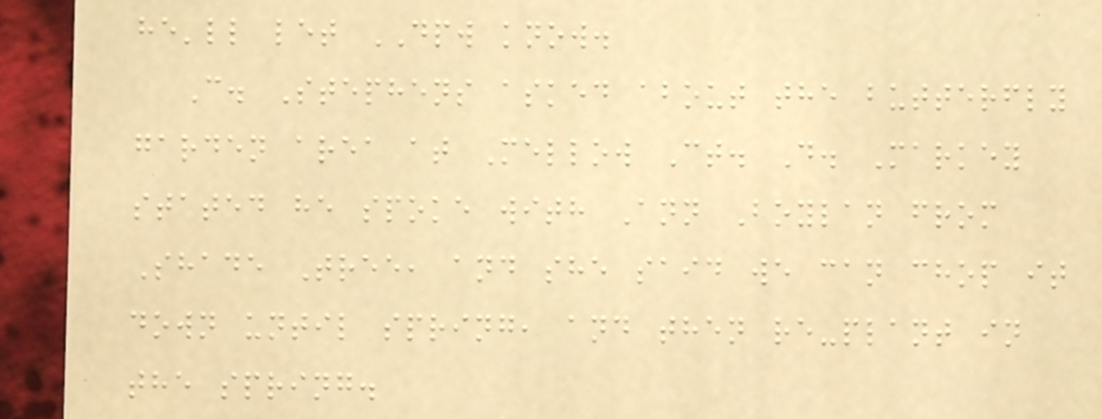he'll let DPW know.
C. Stephens asked about the butterfly
garden area at Mellow Ct. D. Markey
stated he spoke with Ann Boylan from
Shade Tree, and she said we can chop it
down until spring, and then re-plant in
the spring.
